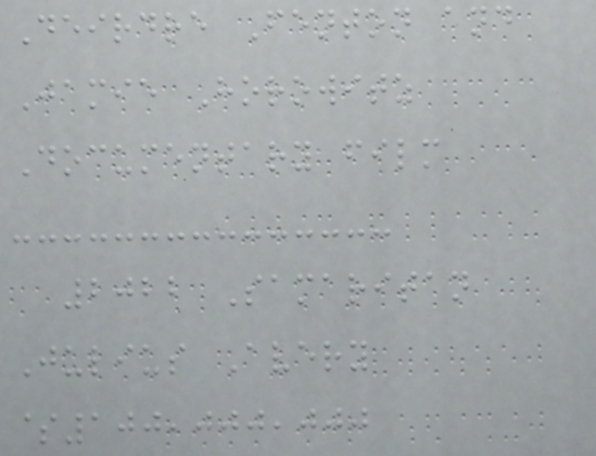Deirdre Fenton and
Jamie Horowitz
Documentary film
2022 Samaritan
Julius Avery
$100,000,000
